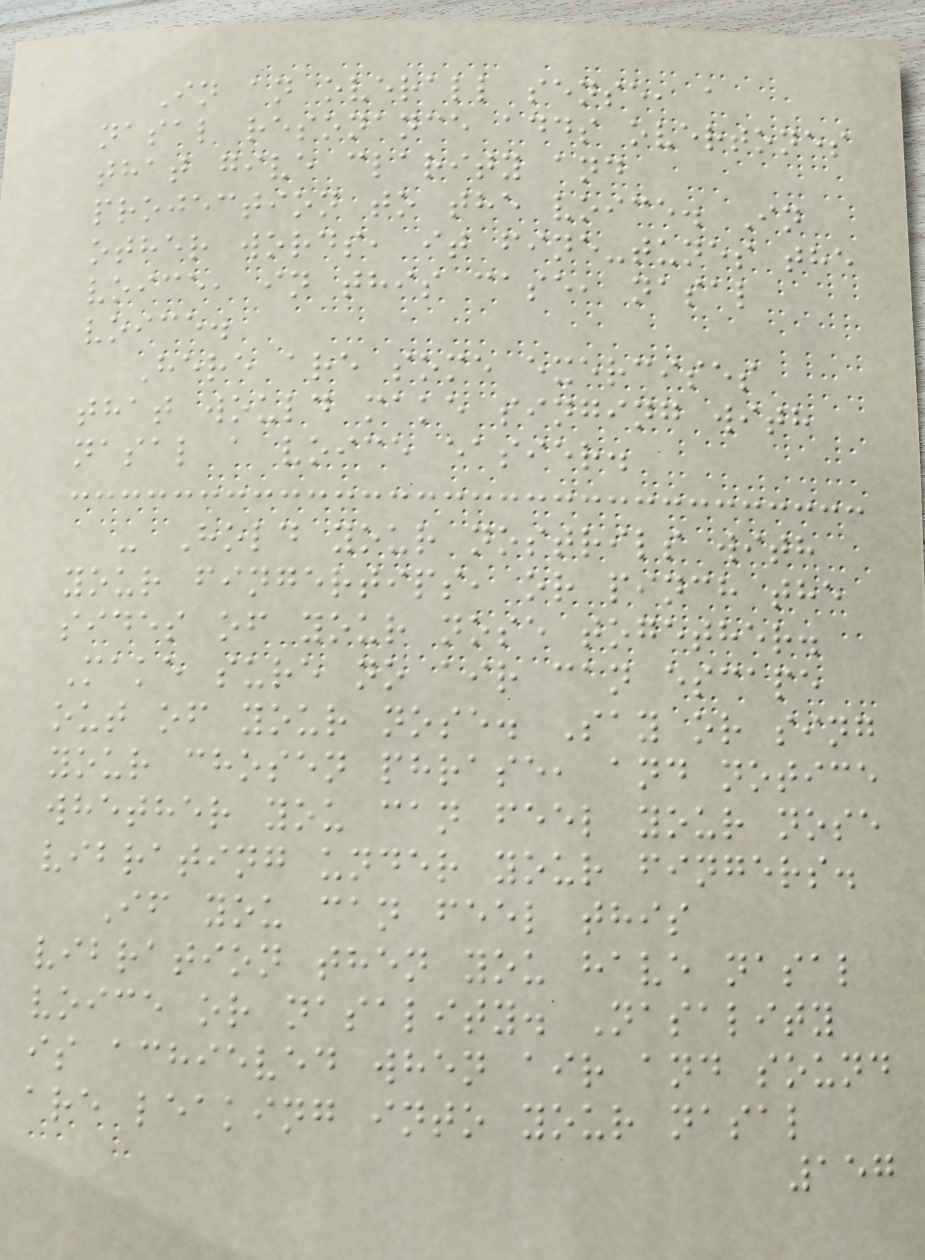In an overall sense, a
nasal resonance adds overtones
that give clarity and
projection to the voice. In
other words, it fine-tunes the
voice, in this case, nasal
voice.
Here are some exercises
that would make singing with
nasal a voice easier.
- Hold your nostrils with
your fingertips, or pinch the
sides of your nose together.
Make sure no air can escape
out of your nose. Say or sing
your chosen phrase, and notice
whether you can feel your nose
vibrating under your fingers.
If you can feel this
vibration then you have nasal
voice or nasality. Nasality
is achieved when air and sound
are leaking into your nasal
157
